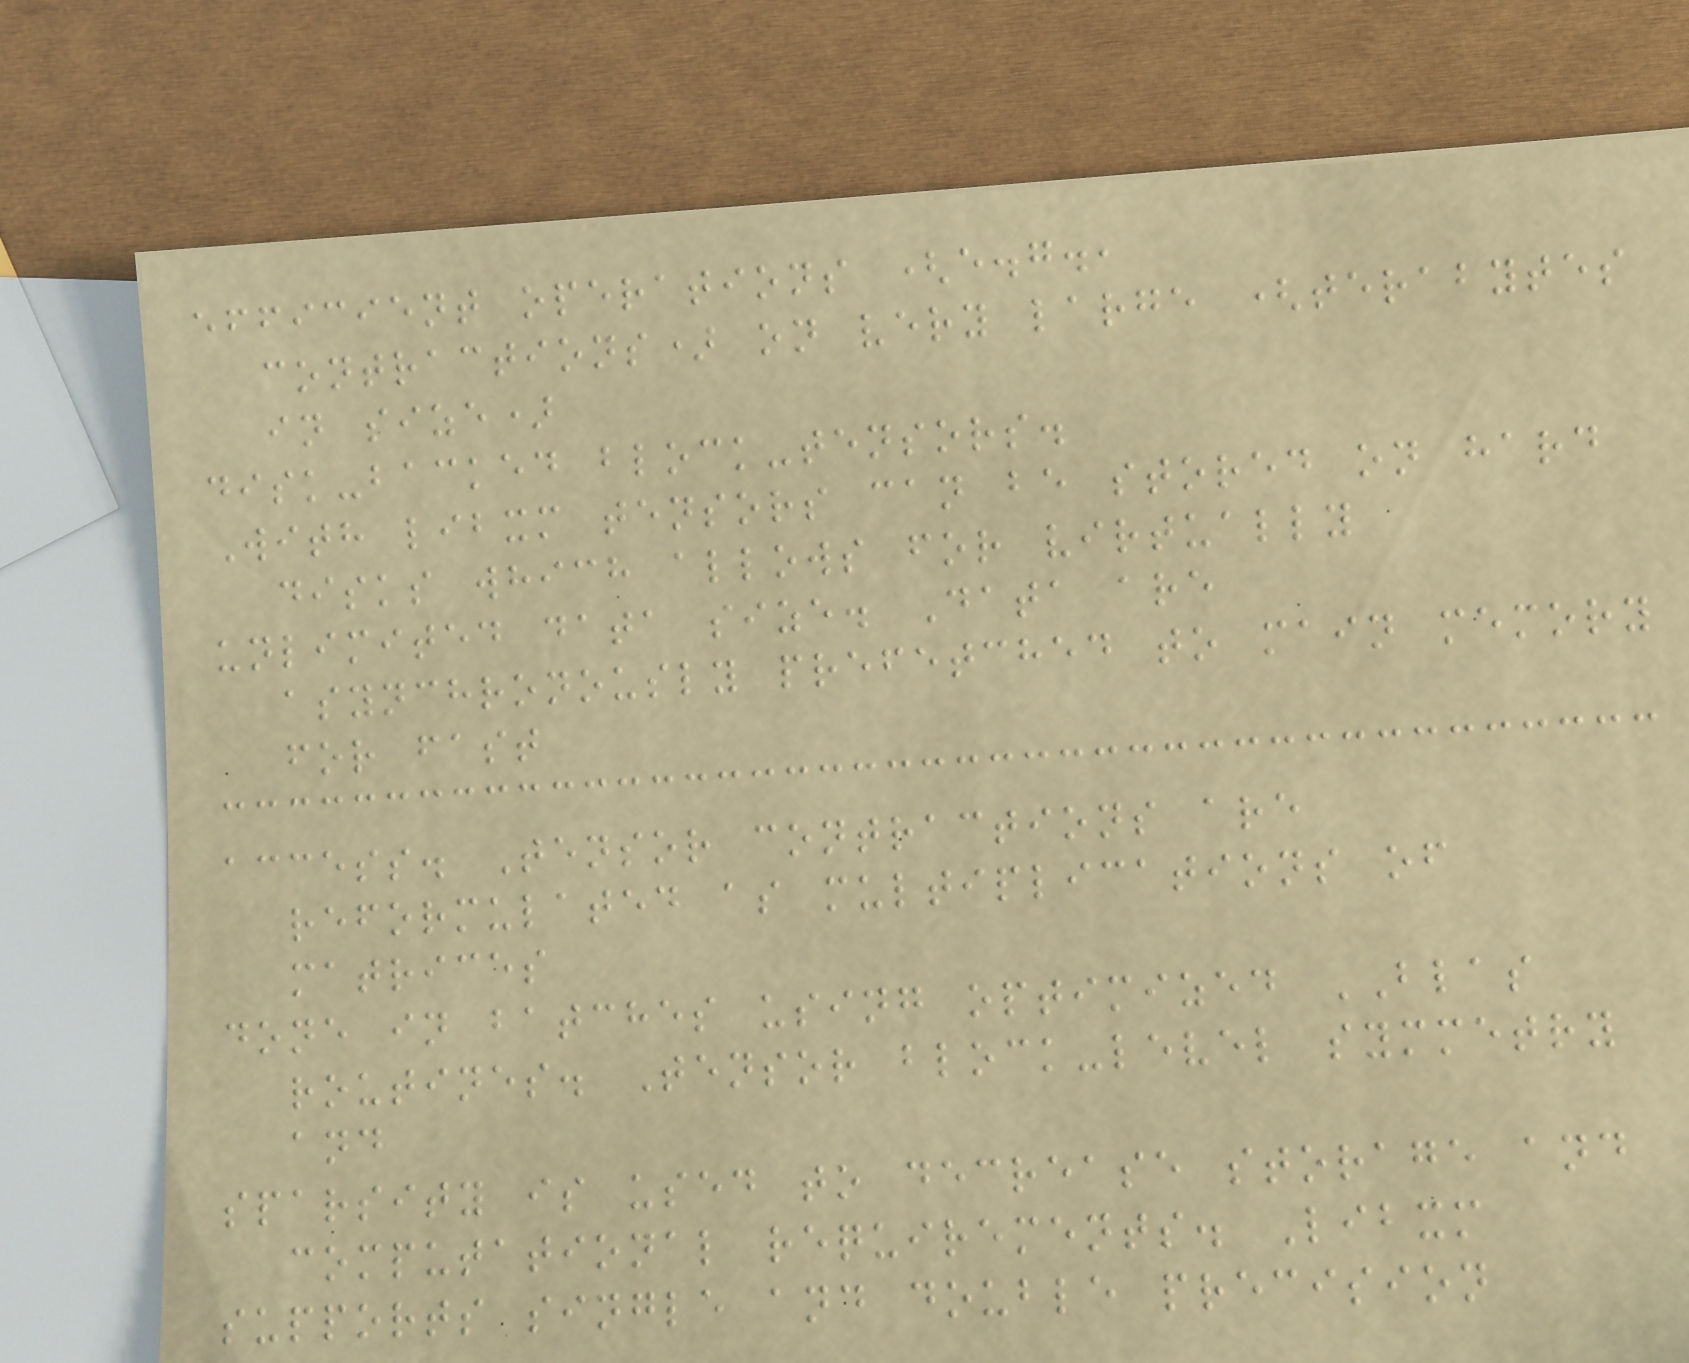efficient operations (e.g.,
contractions) on very large (terabytes
in size)
disk-backed block-tensors.
With libxm tensors can be stored on hard
disks which allows for virtually
unlimited data size. Data are
asynchronously prefetched to main memory
for fast
access. Tensor contractions are
reformulated as multiplications of
matrices
done in batches using optimized BLAS
routines. Tensor block-level symmetry
and
sparsity is used to decrease storage and
computational requirements. Libxm
supports single and double precision
